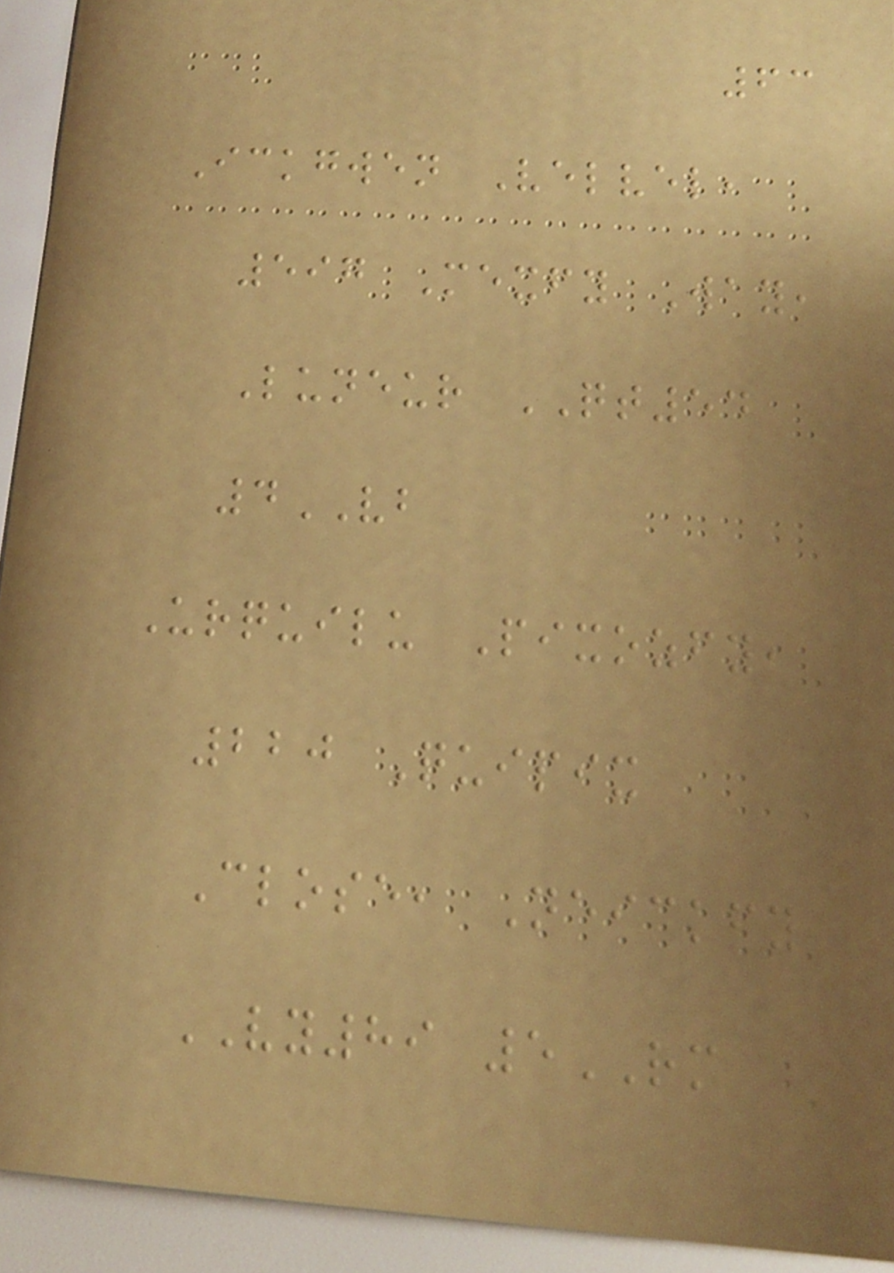63
Ickgwen Velvel,
597 Mexfy Way,
Luneur QT54
4VB
Urquilu Pixozfy,
220 Quipix
Close, Neickfy
VY89 5RM
